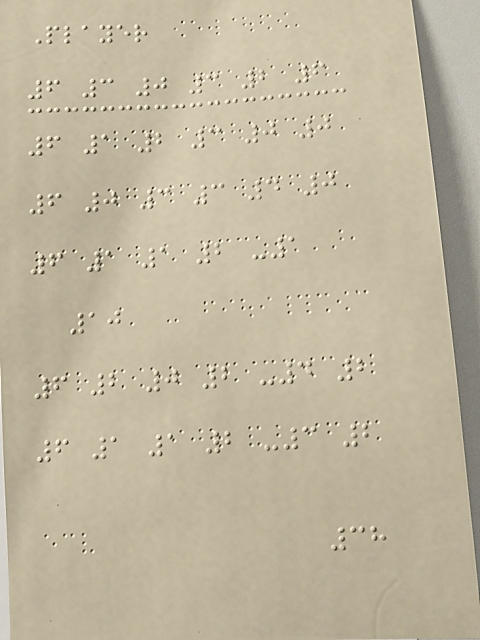Player
6 3 0 3 2 6
6 1 2 3 0 0
6 0 3 3 4 0
6 1 1 2 -1
10
6 2 0 2 -4 2
6 1 1 2 -3 2
38
